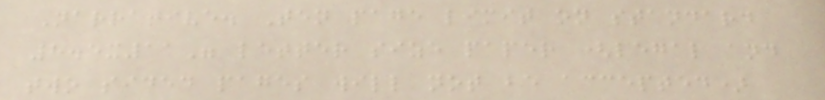Narrative. Ten page limit on standard
8.5x11" letter size paper (legal and
two sided pages will not be accepted)
